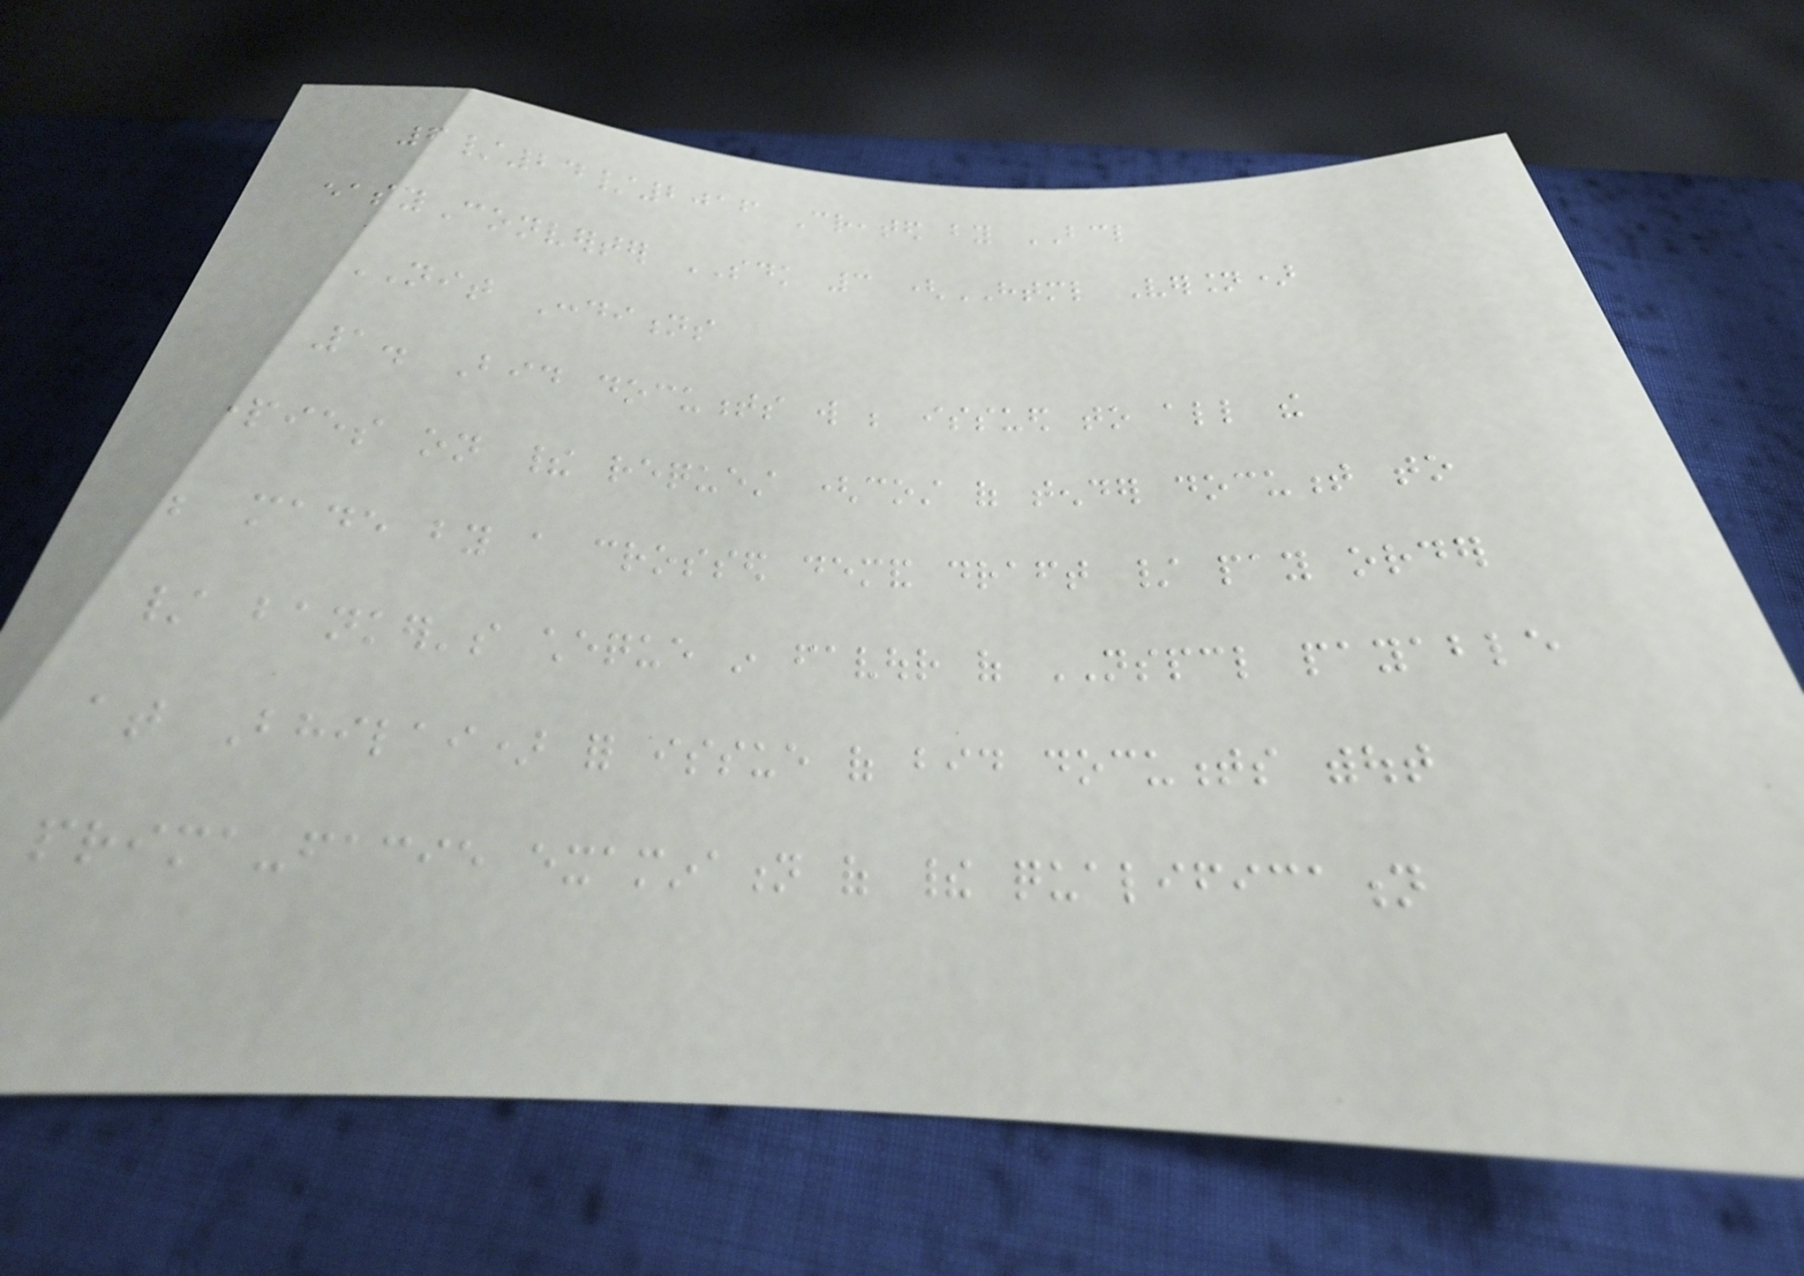6/24/2016 Created by BCL
easyConverter SDK 3 (HTML Version)
NIT Conditions
1. Bid documents will be issued to all the
parties on their request (cost of tender document to
be made by a crossed demand draft / pay order
/ banker's cheque in favour of NSPCL payable
at Bhilai) for issue of bid documents without
prima-facie examination of their qualification
